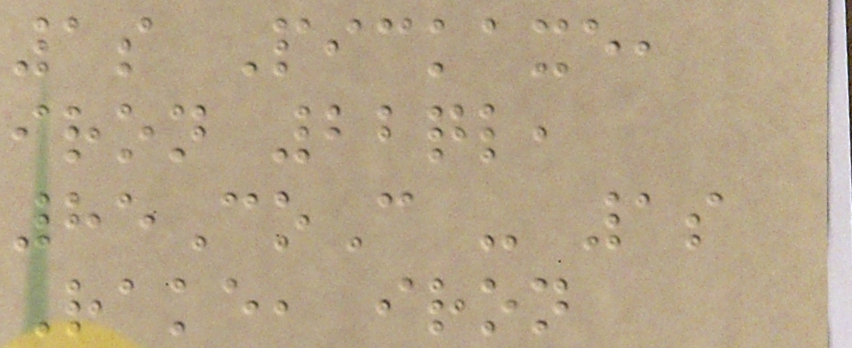1s Pickaxe,
iron 22ql,
85CoC - 1s
Rake, iron
